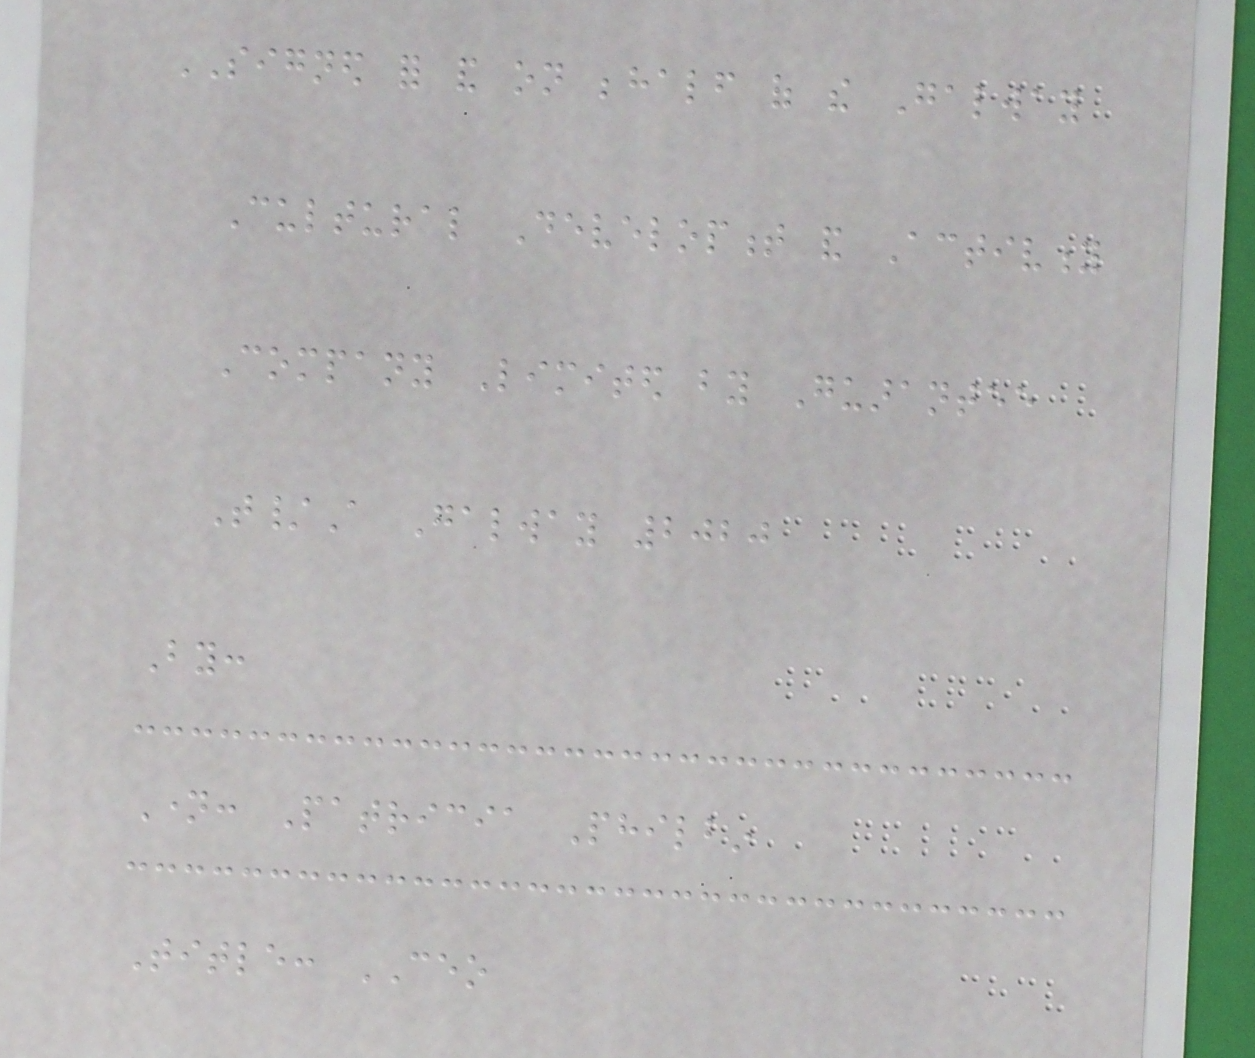SIGNED for and on behalf of the Galway
Cultural Development and Activity
Company Limited by Guarantee
T/A Galway 2020
By:
Name: Patricia Philbin
Title: CEO
